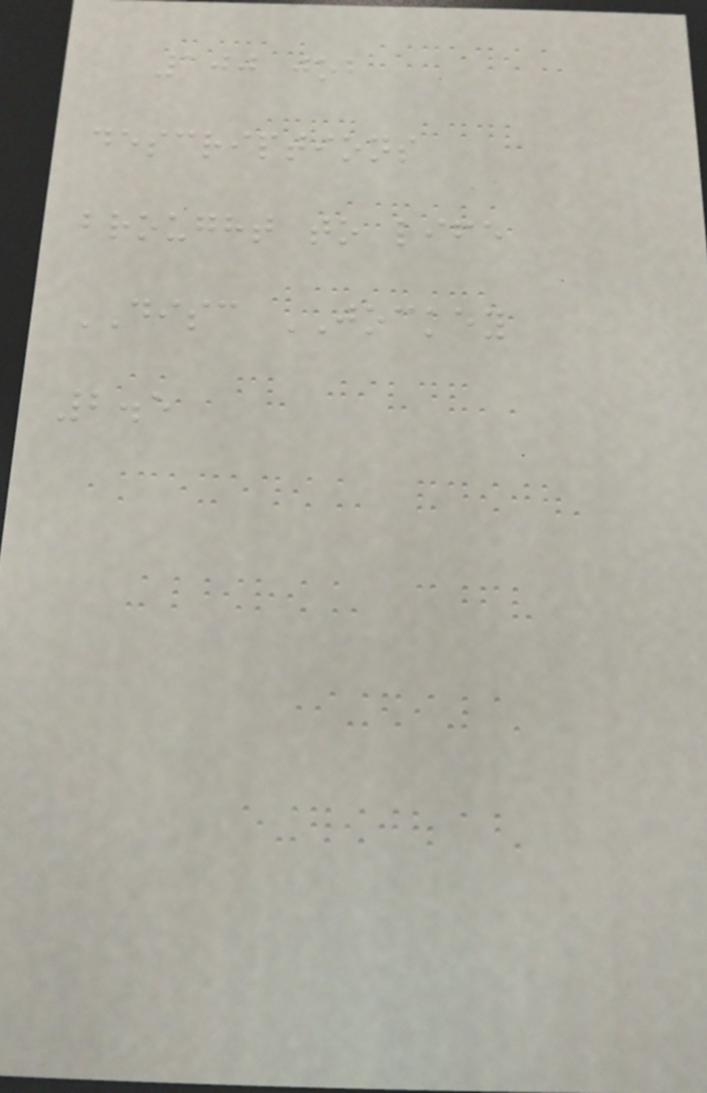100 job
descriptions
brought to life
DISC JOCKEY
2.5
